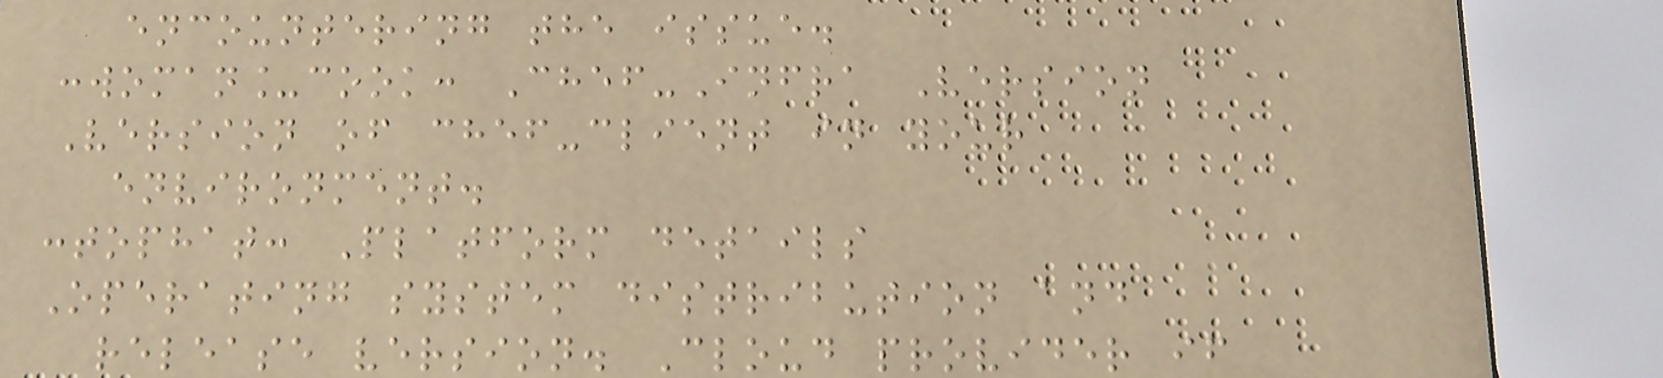encountering the issue.
:woman_cook: Chef-Infra Version
Version of chef-client in your
environment.
:tophat: Platform details
Operating system distribution and
release version. Cloud provider if
